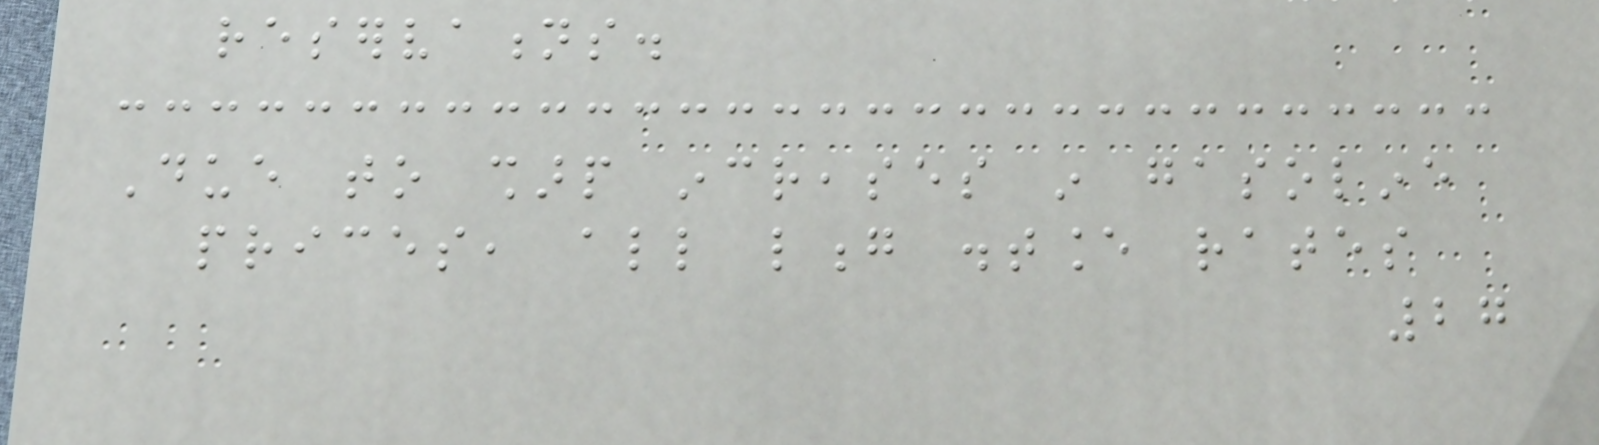reservations.
Due to sharp increases in gasoline
prices, all long distance rates
27
